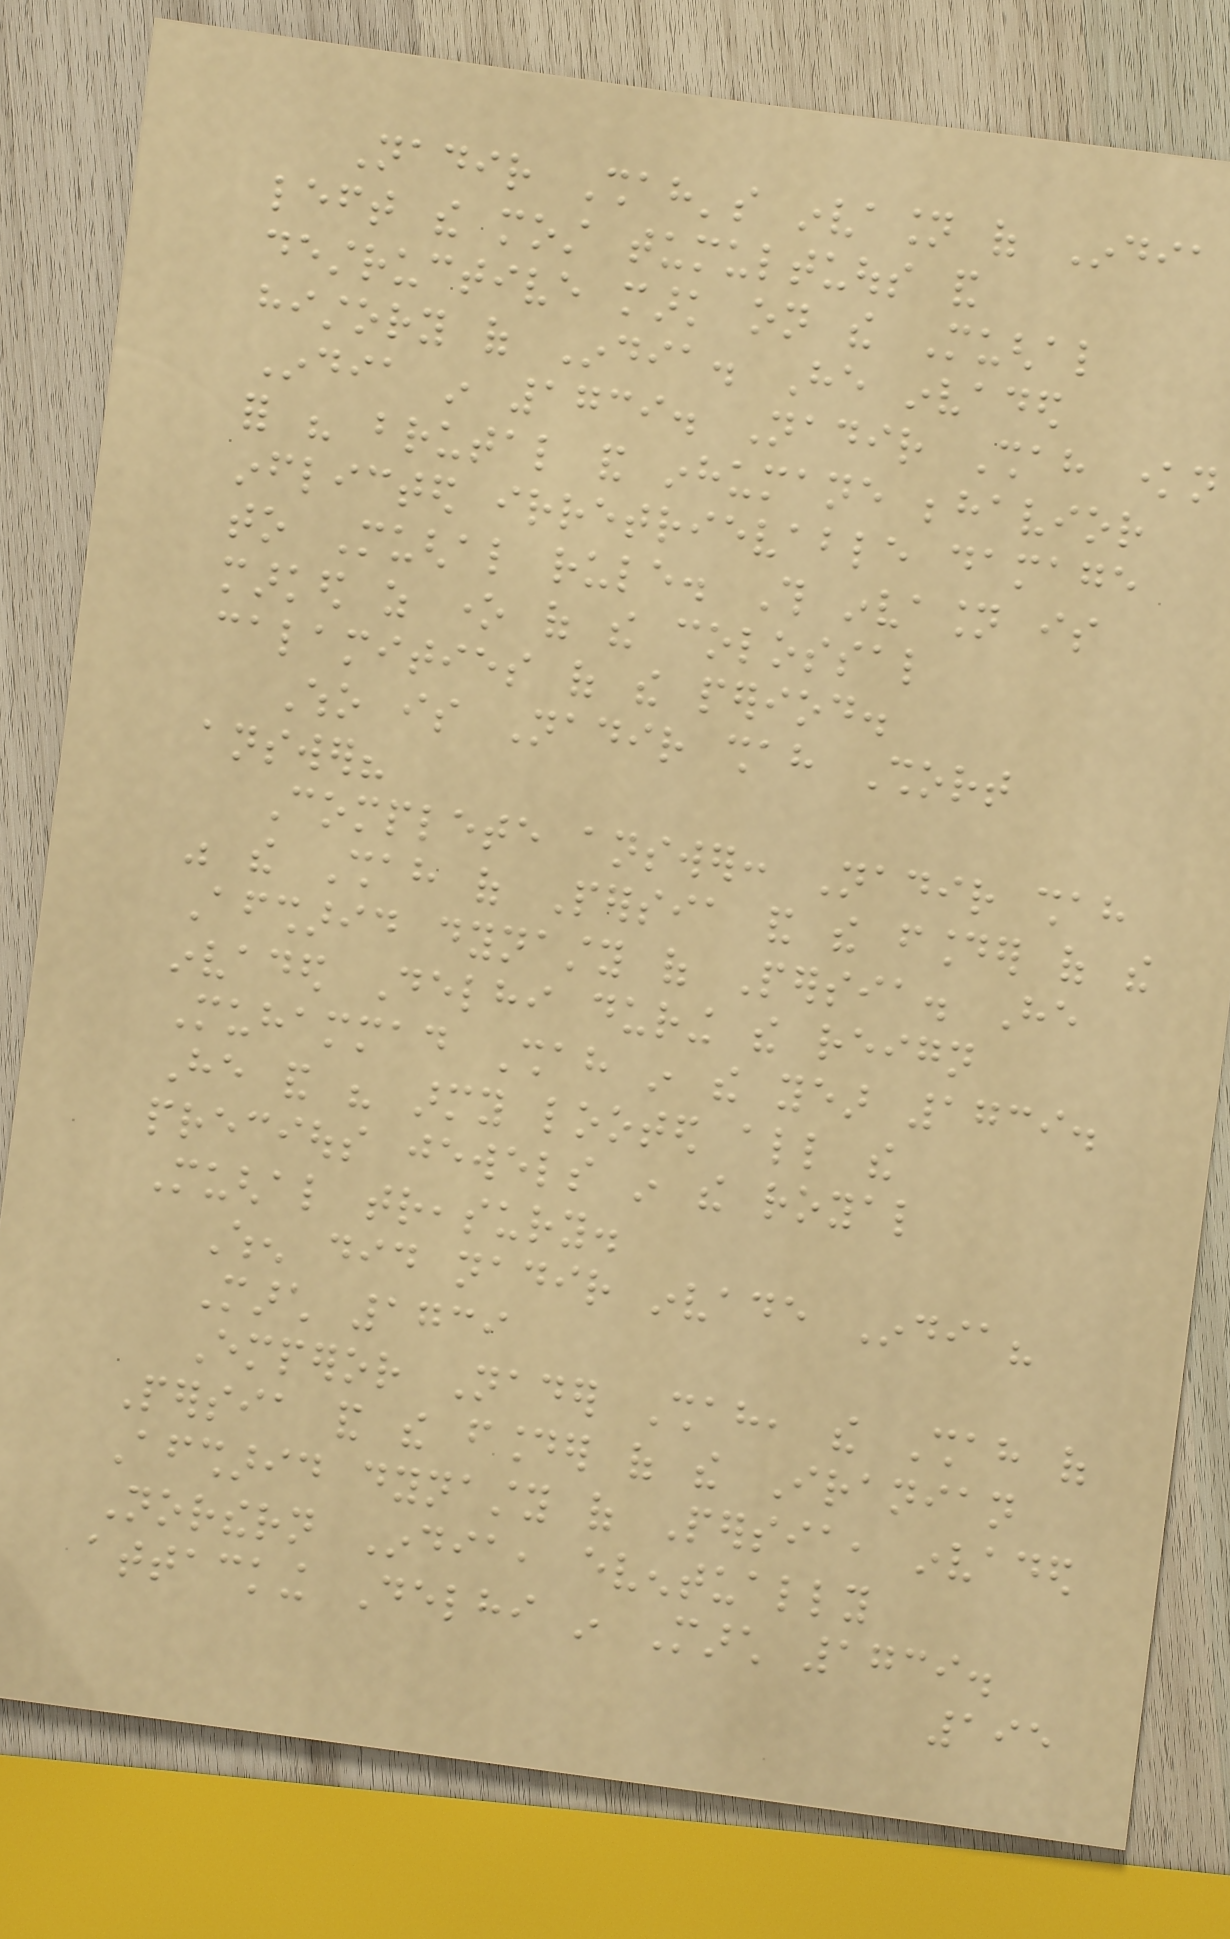Nadir Shah's invasion of India
left the most tumultuous and
destructive mark on the Mughal
history of India. He invaded
India in 1739. Nadir Shah known
for his brutal and inhumane behavior
inflicted irretrievable damage
to Mughal rule. This invasion is
marked as one of the colossal
calamities of the period.
Who is Nadir shah Short
answer?
Complete answer: Nadir shah
was the Shah of Persia and the founder of the
Afsharid dynasty of Persia. He
invaded Delhi during the reign
Muhammad Shah in the year 1739.
He and his army looted all the
precious jewels in the royal
Mughal treasury.
When did nadir invade India?
March 1739
Emperor Nader Shah, the Shah of
Persia and the founder of the Iranian
Afsharid dynasty of Persia, invaded
Northern India, eventually
attacking Delhi in March 1739.
195
